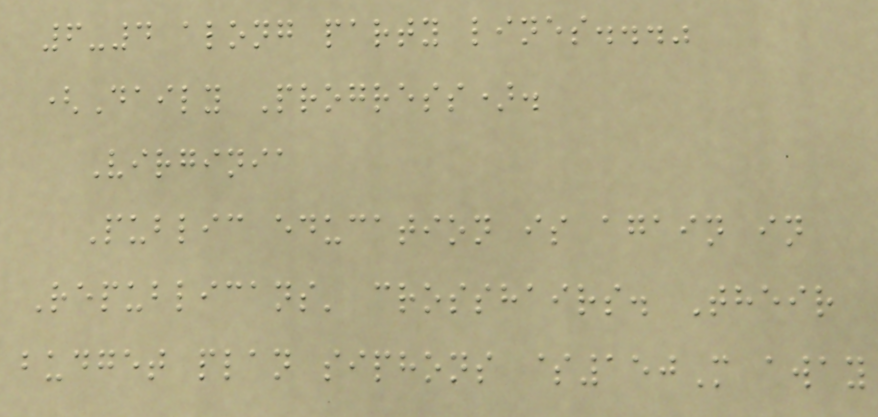6-4 along party lines..."
(Daily Progress).
Virginia
Public education is again in
Republicans' crosshairs. Their
budget plan siphons $150M away
